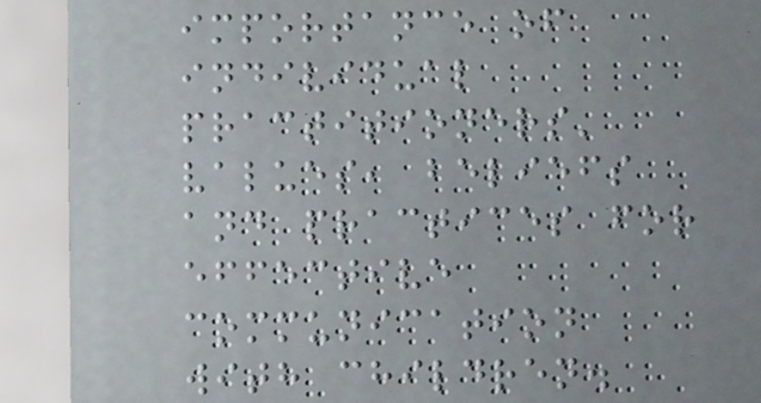importance of
individual
practitioners'
values, beliefs
and practices for
effective
communication
with children.
